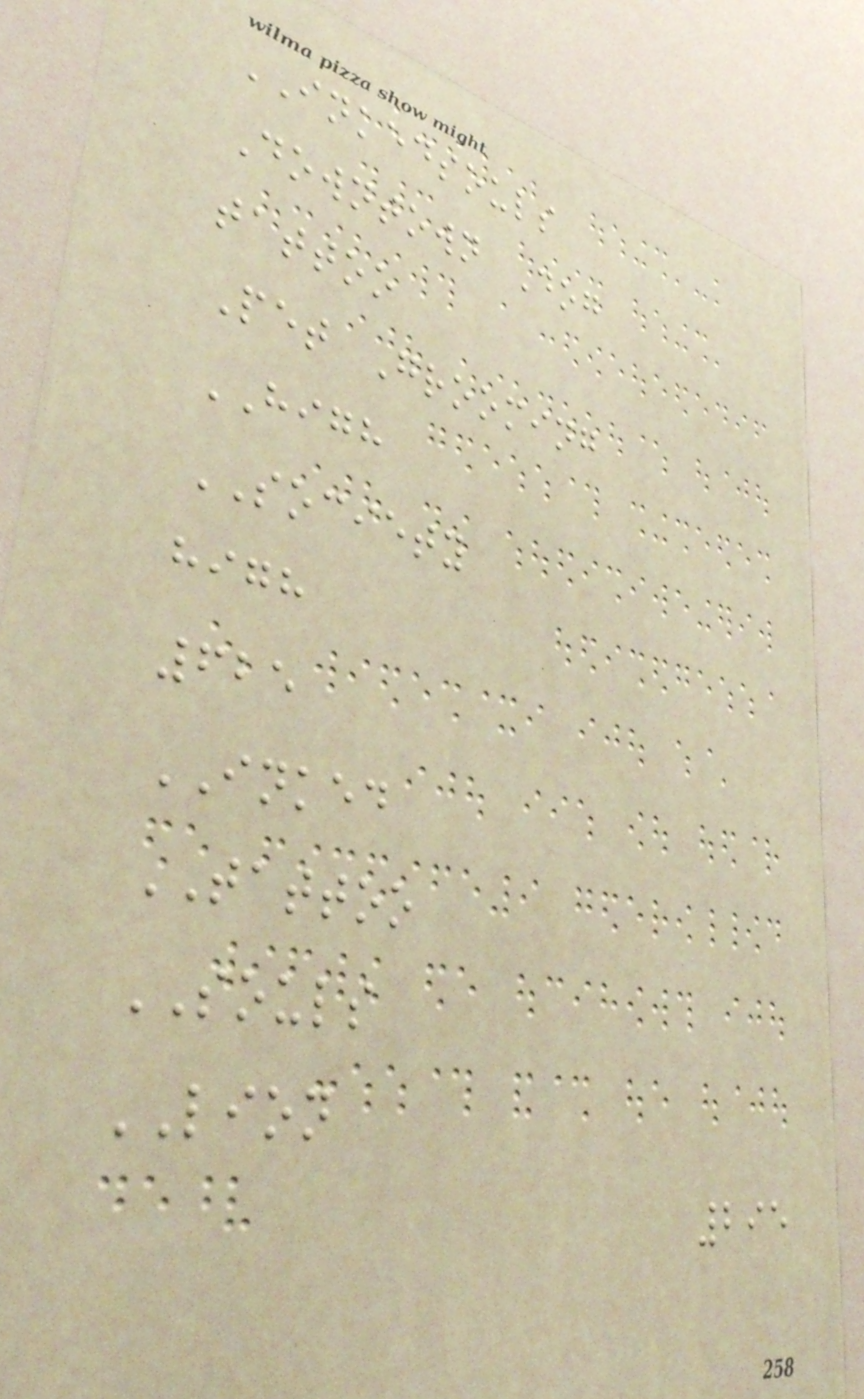INKEDSOULS
Downtown Dog
tattoo
Pet Grooming
HIGH
SOCIETY
high
625
INKED
TATTOO
SOULS
LION
295
